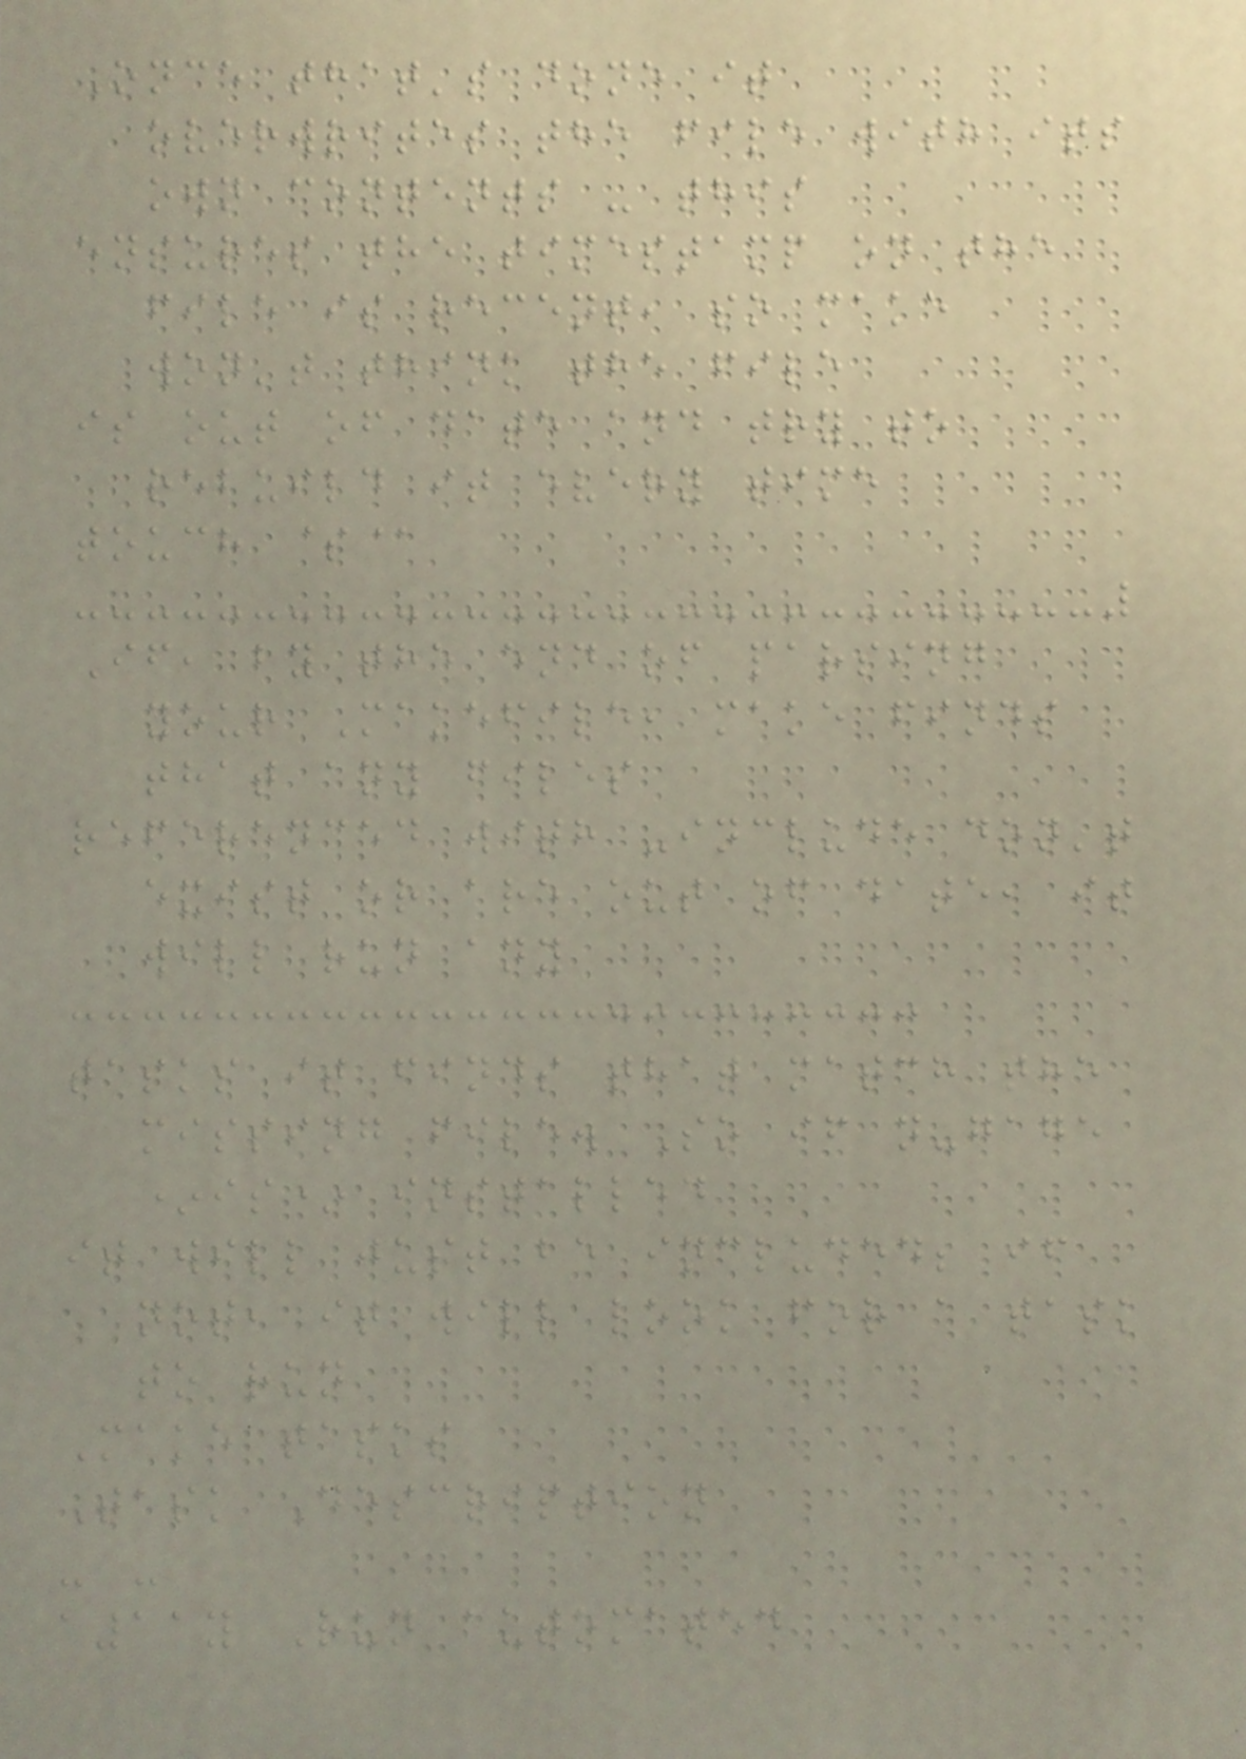Once that's done it
overwrites the file with its
own contents - this
ensures the timestamp on the
file is recent, so make
won't think the file
is out of date and try to
rebuild it every time
touch $@
If, by the end of parsing
your Makefile, make finds
that any files
referenced with -include don't
exist or are out of date, it
will run any
tasks it finds that match the
missing file. So if n-gage
*is* installed
it will just be included; if
not, it will look for a task
to run
Make tasks
Task Description
- -
a11y Run automated
